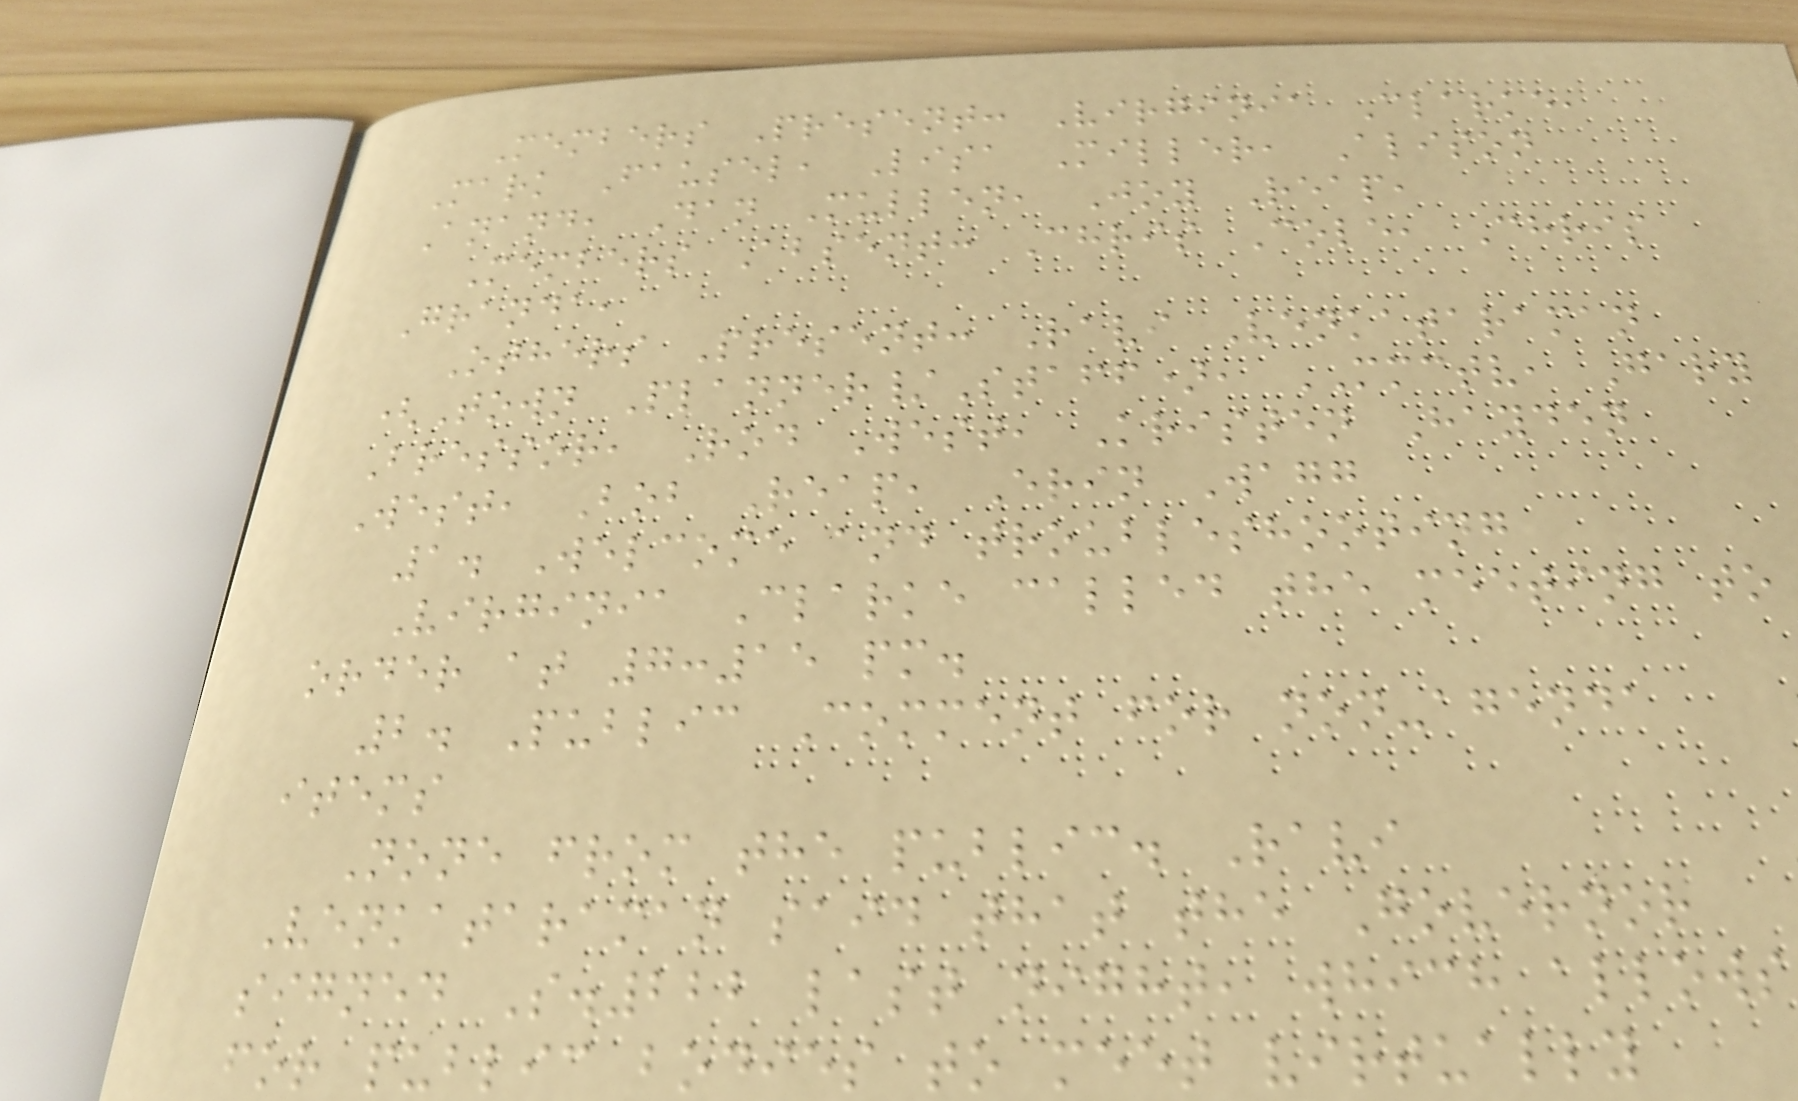Members Present: Virginia Clarke,
Mark Fausel, Lisa Miller, Alison
Anand, Dan Mullen, Joy Reap,
Members Absent: Chris Cole, Chris
Granda,
Others Present: Ravi Venkataraman
(Town Planner/Staff), MMCTV, Gary
Bressor, Rod West, Kristen Hayden
West, Bob Reap, Erin Wagg
1. Welcome and troubleshooting
Virginia Clarke called the meeting to
order at 7:15 pm.
2. Public Comment for non-agenda
items
None from the public. Ravi
Venkataraman said that the Governor
signed S.222 last night, which allows
for public bodies to meet virtually
